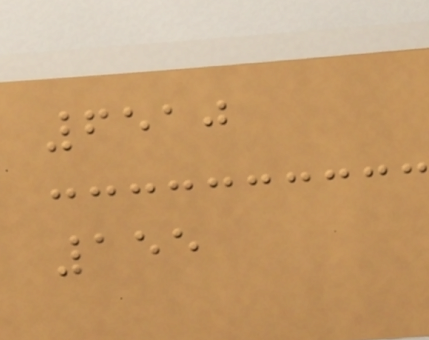6510
155
